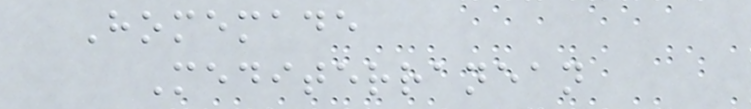Homemade
Mediterranean
